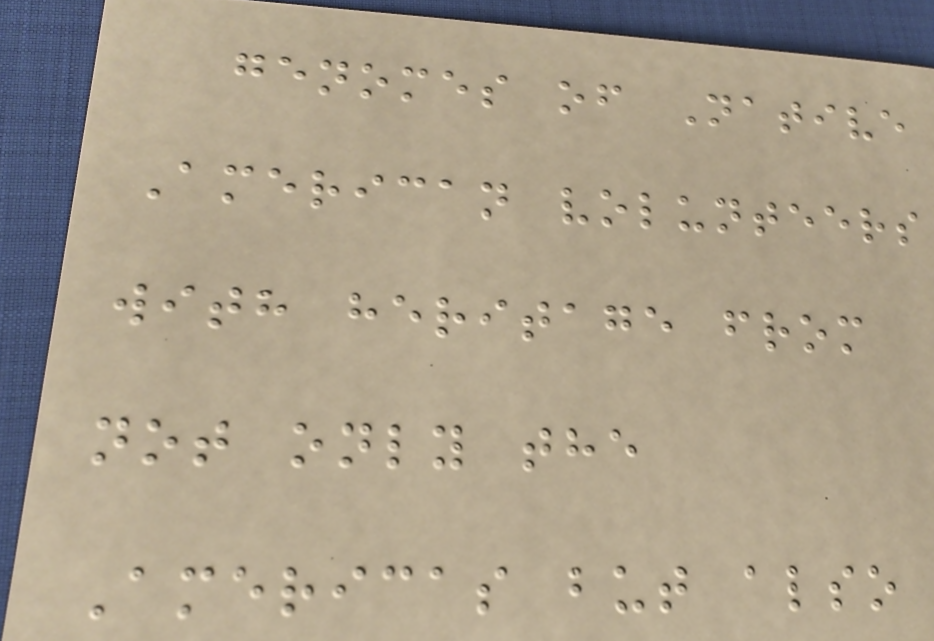genomes of Native
American volunteers
with heritage from
not only the
Americas but also
